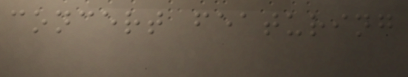concert featuring
